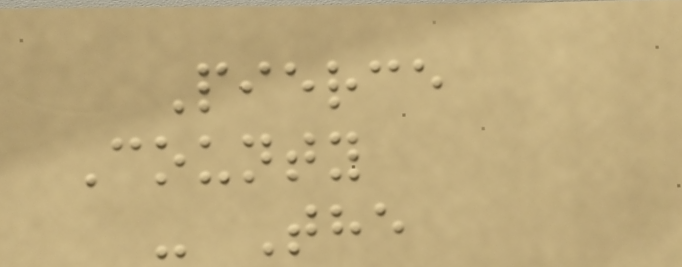Pierce
County
- The
